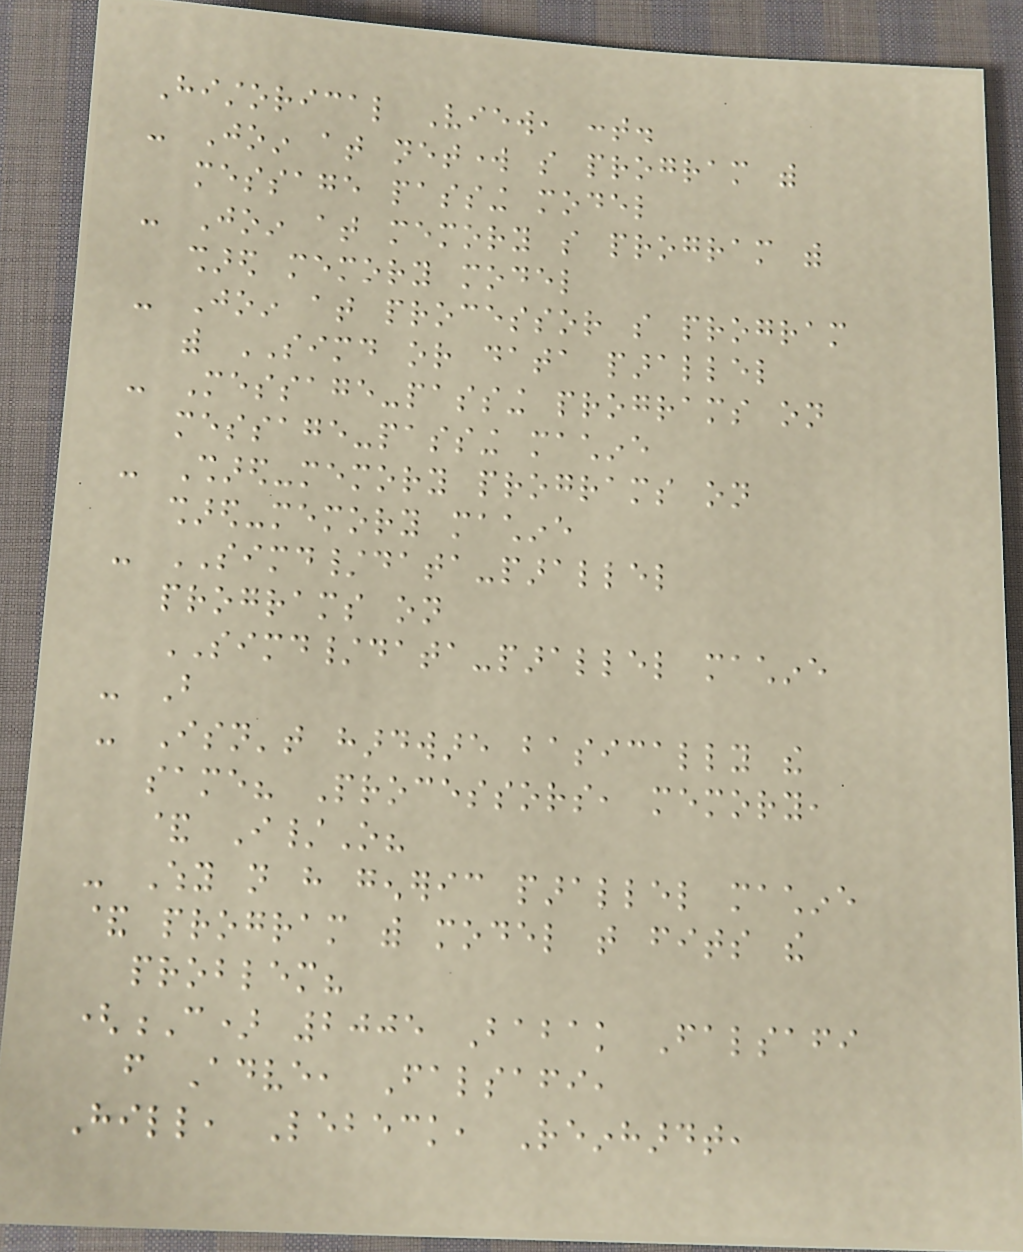Historical View, cont.
- Join at network so program with
message passing model
- Join at memory so program with
shared memory model
- Join at processor so program
with SIMD or data parallel
- Message-passing programs on
message-passing machine
- Shared-memory programs on
shared-memory machine
- SIMD/data-parallel
programs on
SIMD/data-parallel machine
- But
- Isn't hardware basically the
same? Processors, memory,
& I/O?
- Why not have generic parallel machine
& program with model that fits the
problem?
(C) 2005 Babak Falsafi
from Adve, Falsafi,
Hill, Lebeck, Reinhardt,
